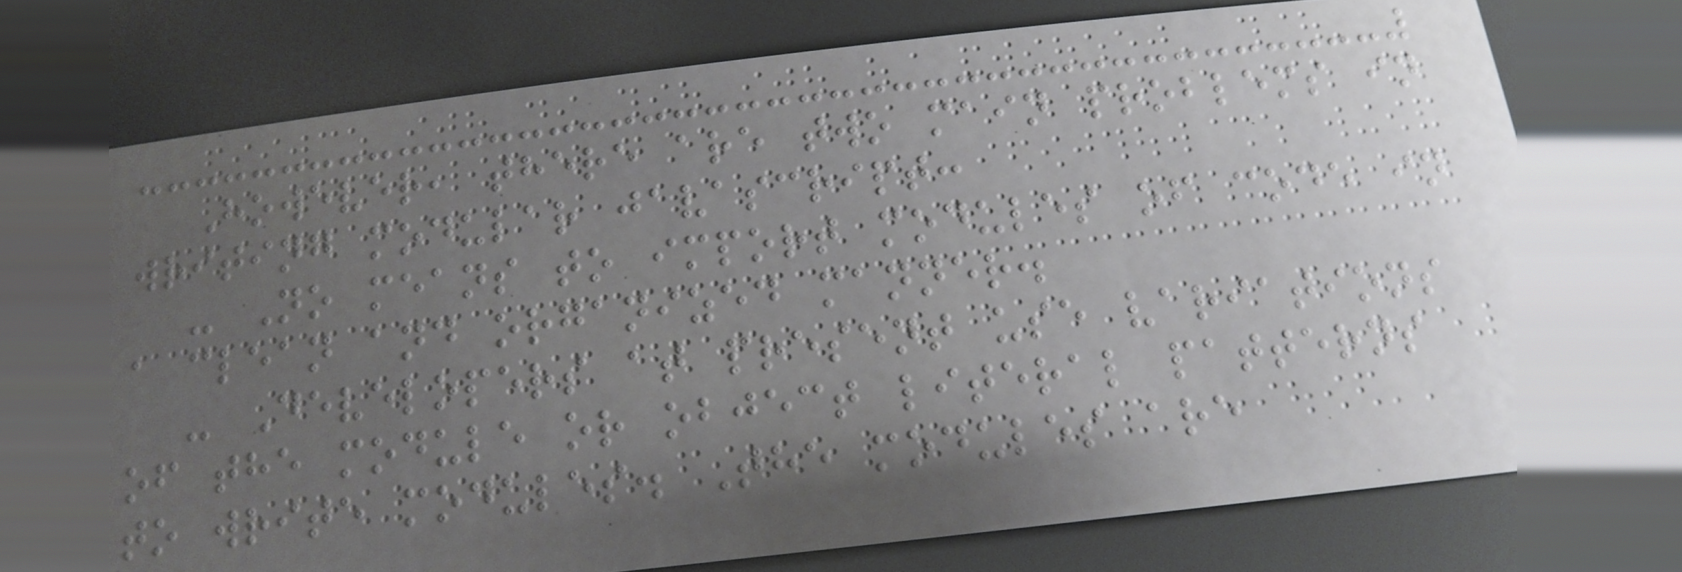However, there are two main problems in
writing modular javascript:
- No means to import modules of code in
a clean and organized manner.
- Developers at present use variations
of the module or object literal patterns
to write modules. The modules are
